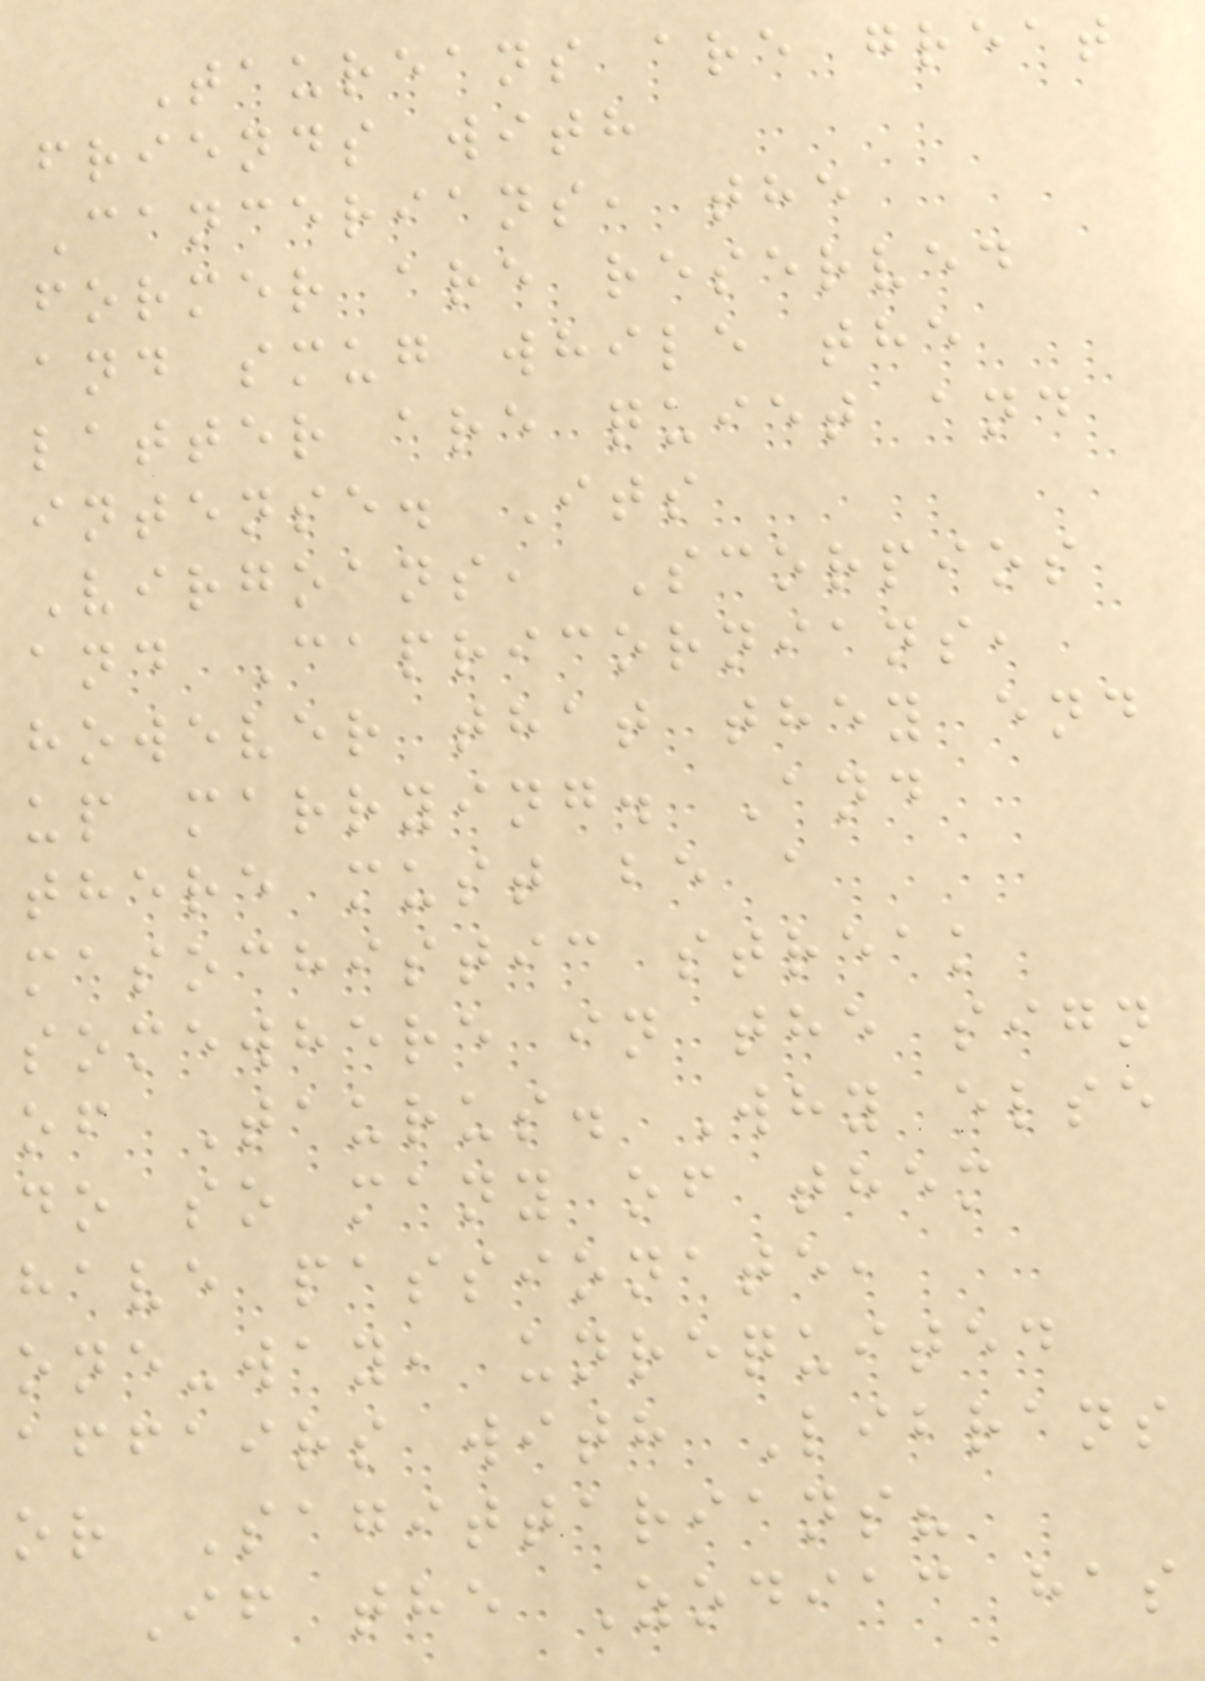Taureans are great
friends with
Cancerians, the
former are reserved
and smug while the
latter are quiet and
intense. Its
Virgoans, Scorpios
and Capricornians,
however that they end
up marrying. And
there must be a
masochistic streak
somewhere in the sign
of Taurus. Why else
do so many of them
have passionate,
one-way, unrequited
affairs with Librans
or Sagittarians?
If the Zodiac has
